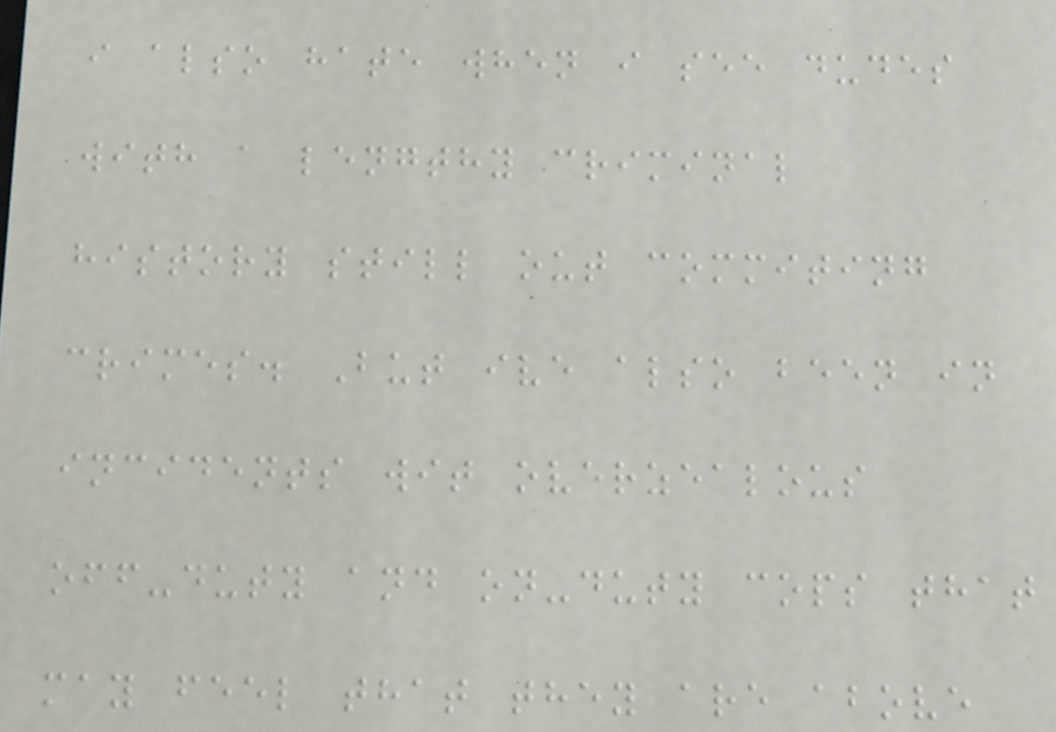i also hate when i see dudes
with a lengthy criminal
history still out commiting
crimes. But ive also been in
incidents wit overzealous
off-duty and on-duty cops that
may feel that they are above
